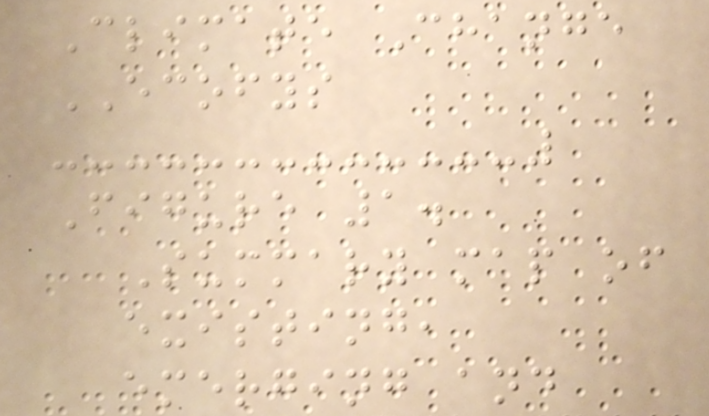Climate Change
ECOFYS
Figure 1.
Summary map of
existing,
emerging and
